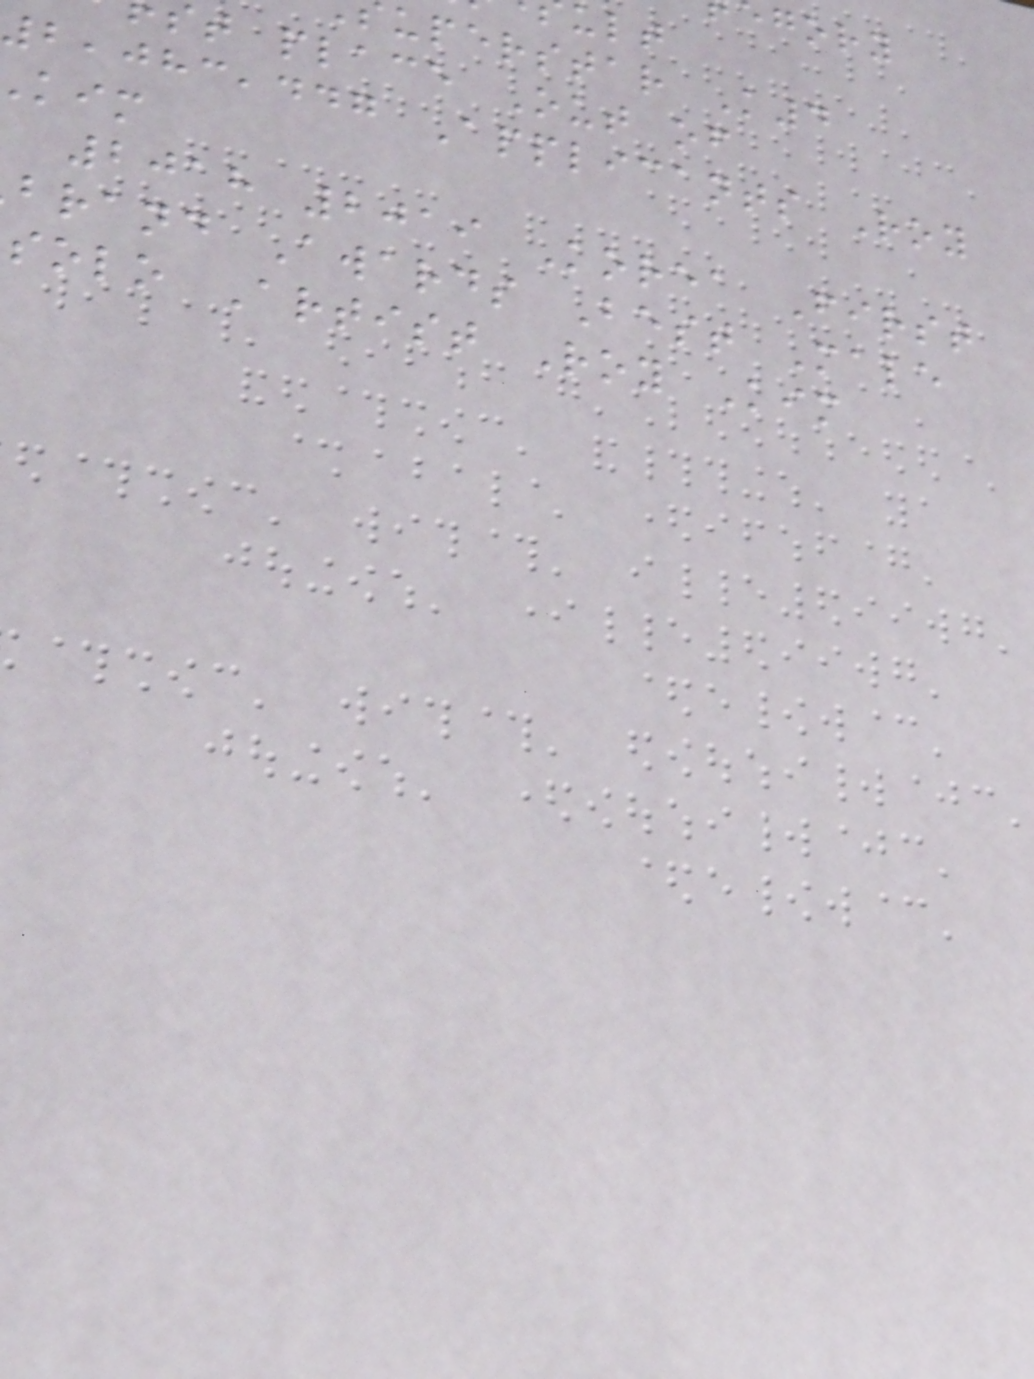uperstar K4
t place Out of
2,083,447 Applicants Roy
2018 2019 Korea First
brand Awards Best Male
solo Artist Roy Kim
